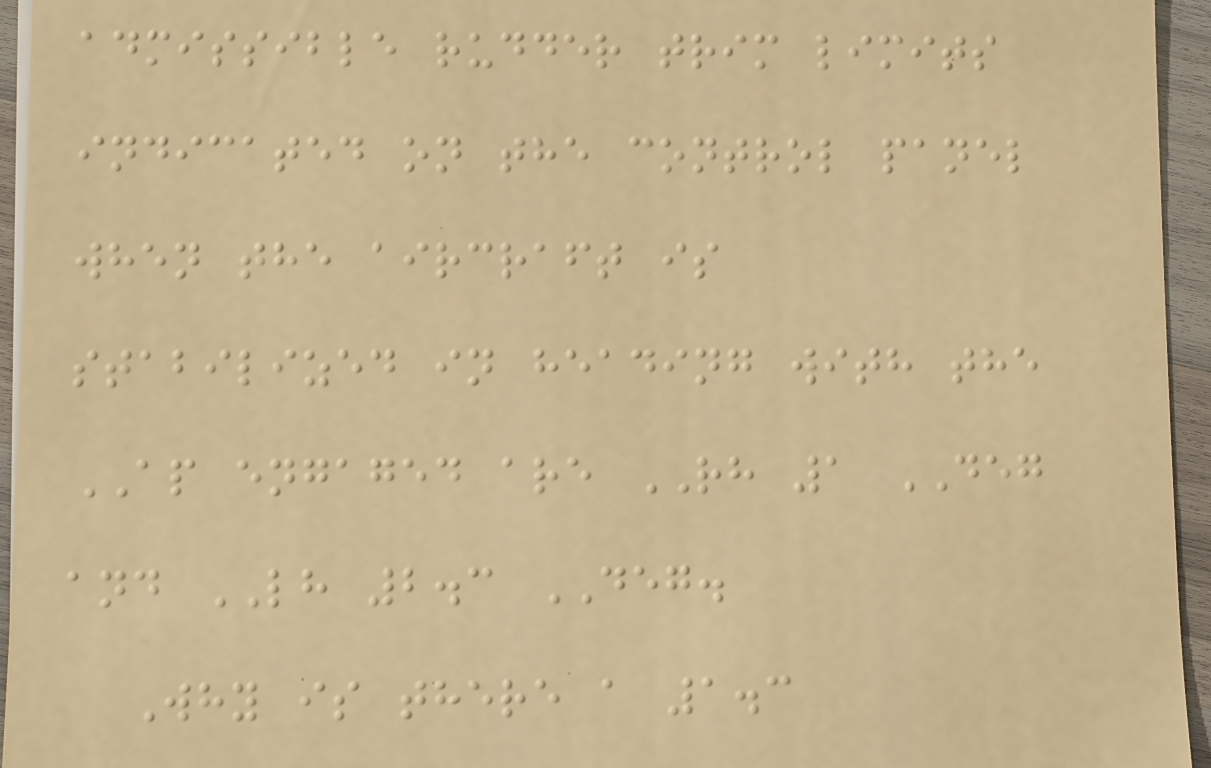admissible rudder trim limits
indicated on the control panel
when the aircraft is
stabilized in heading with the
AP engaged are RH 1 DEG
and LH 2.3 DEG.
Why is there a 1.3
